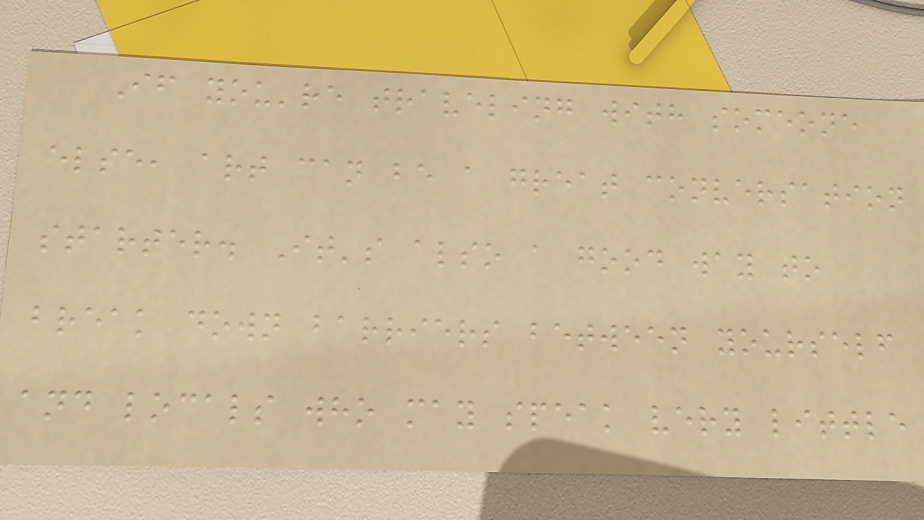If you're traveling with someone
else, art can be a great conversation
starter. It's also a good way to
break down barriers between yourself
and locals who may speak very little
